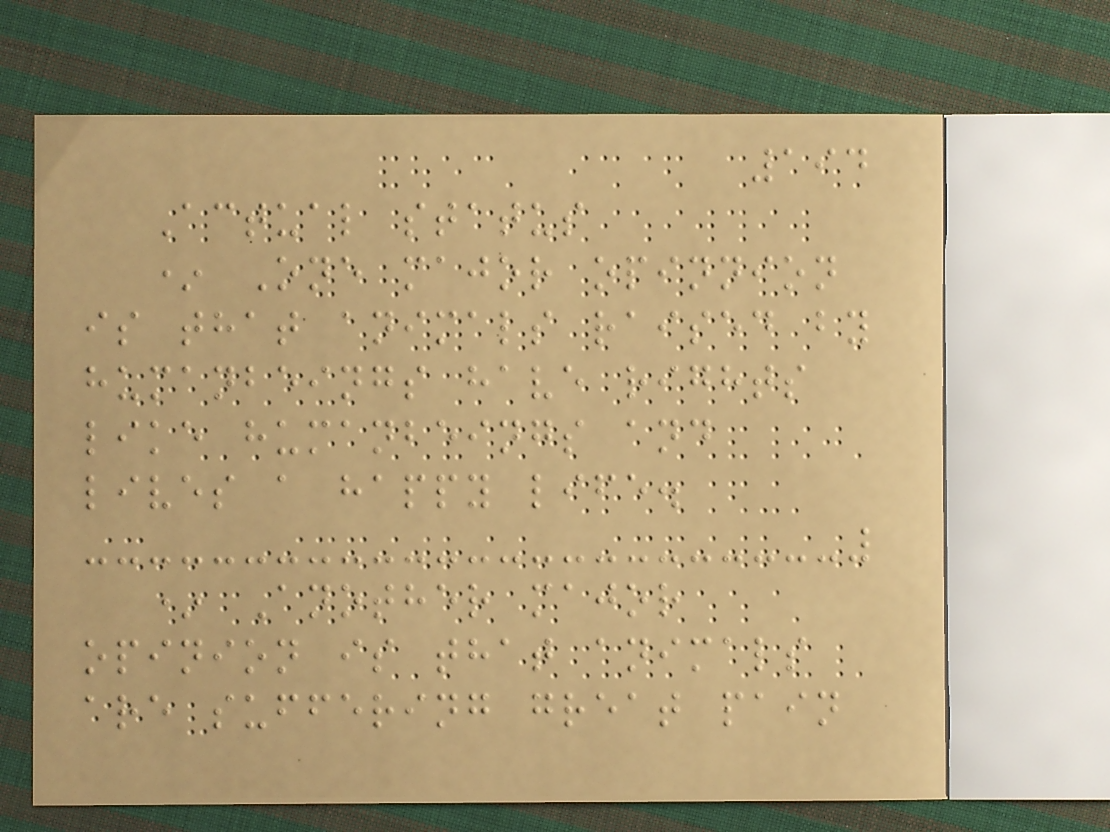194
Actual status
* One major opinnion
is that animals raised by
humanbeings have rights
like humanbeings and
lives a happy life.
* Another major
opinion is that animals
are suffering great pain
